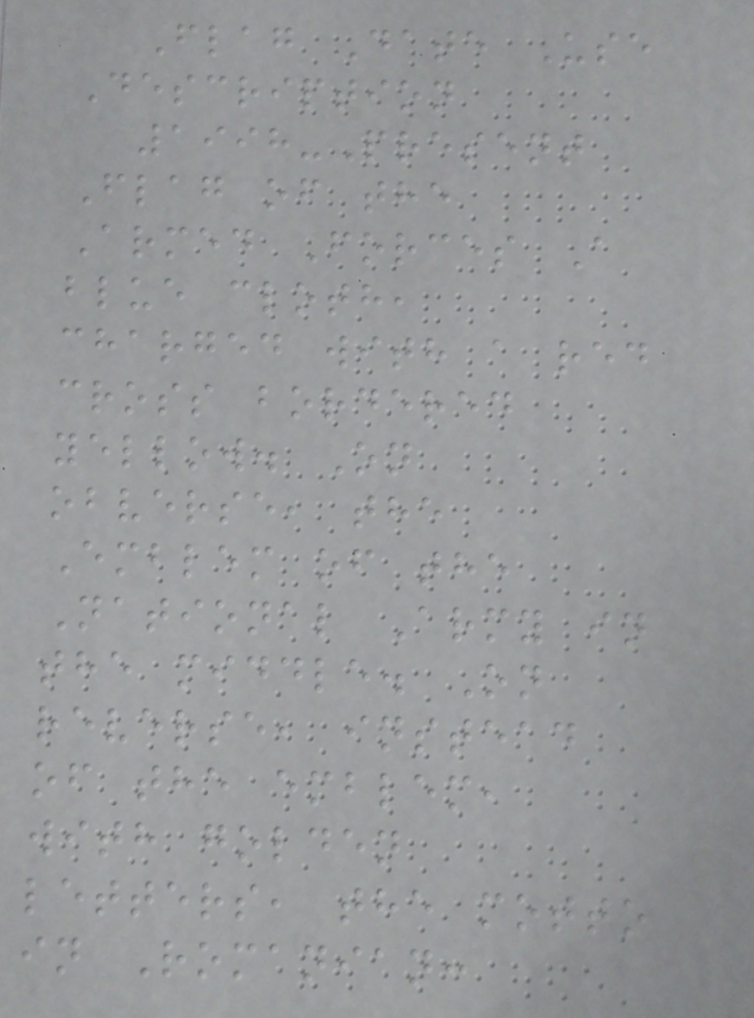Flag Date Use
Description
1998-Present
Flag of the
Armed Forces A
blue cloth,
charged with a red
cross bordered
yellow. On
obverse, the
Emblem of the
National Army in
the middle. On
reverse, instead
of the emblem,
with golden
letters, the motto
in Romanian:
